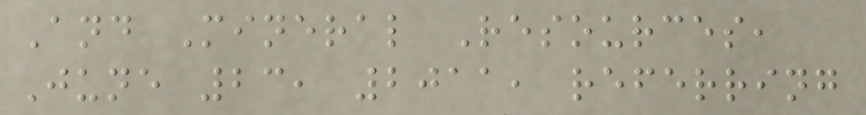And Mineral Resources,
June 23, 2011, referring
